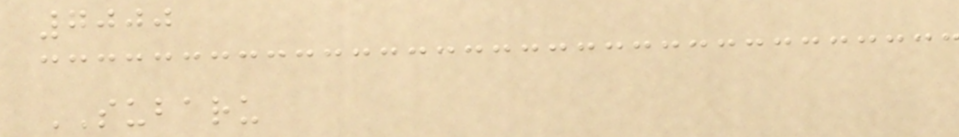7000
SUBARU
